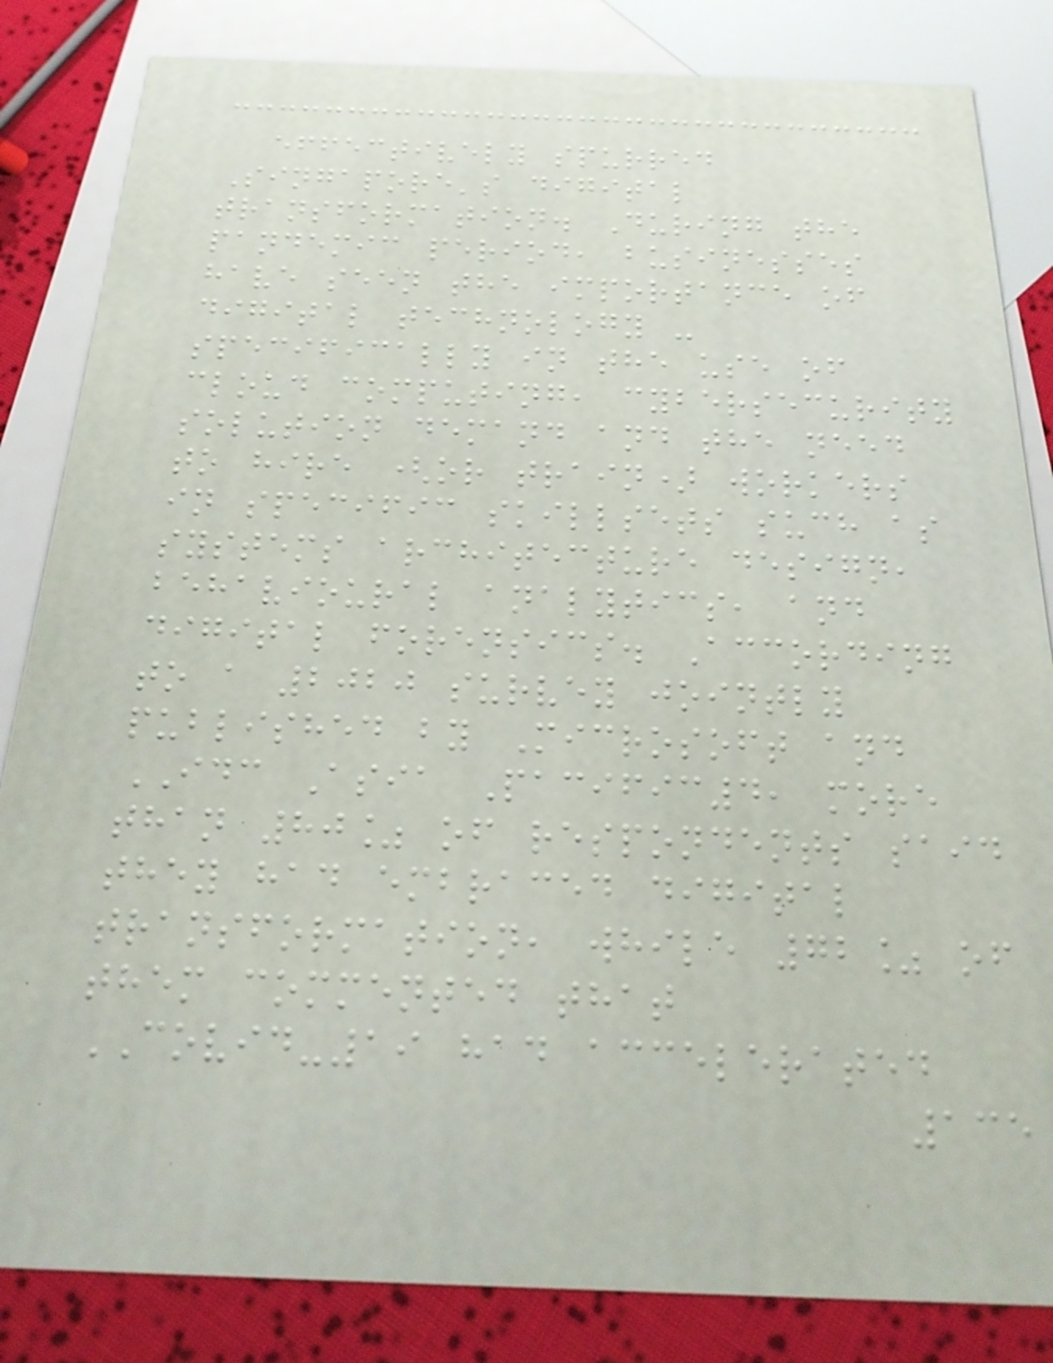effectively spurred
Singapore's digital
transformation. During the
pandemic period, businesses
have seen the importance of
digital technology -
specifically in the use of
cloud computing, cybersecurity
solution demand and the need
to hire (or train) workers
in specific skillsets such as
systems architecture design,
behavioural analytics, and
digital forensics. According
to a 2020 survey jointly
published by Microsoft and
IDC Asia Pacific4, more
than 80% of respondents said
they had embraced digital
transformation, while 72% of
them commented that
COVID-19 had accelerated
135
